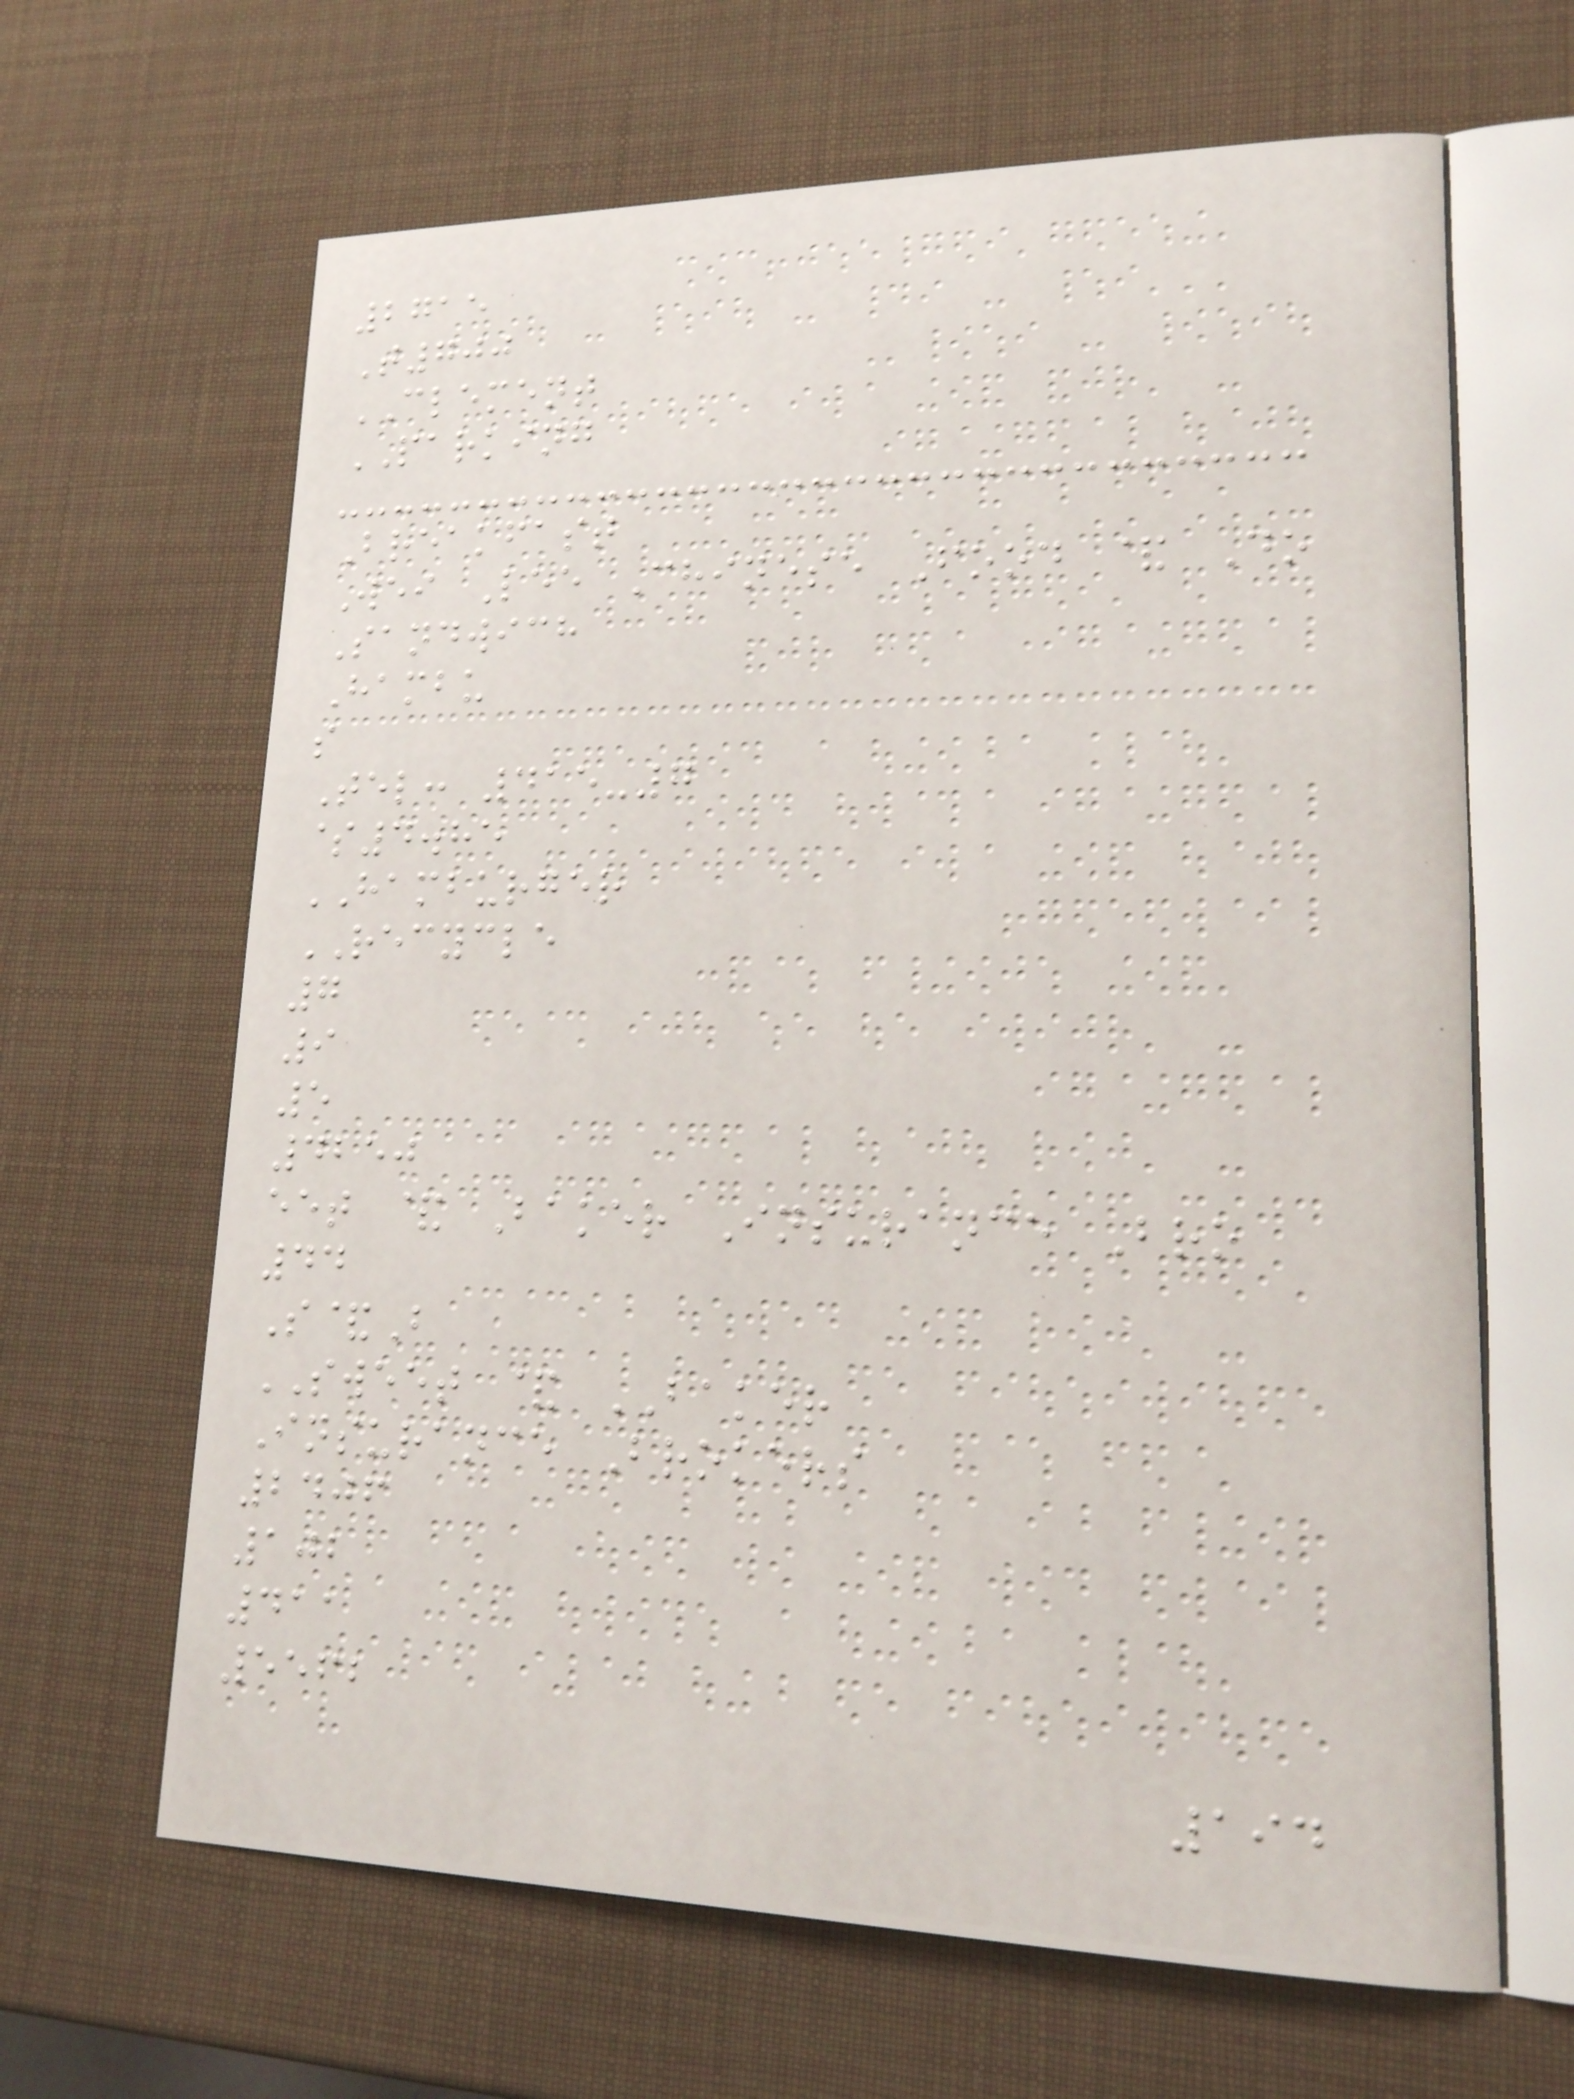2715
T700
CLEMENT
PARKING
Breakfast
Wei Lee Chinese Food & Do
Sandwich
Hambu
s
Tel: 415-7
$4.85
HAMBURGER
RECYCLE
7
9
5
4250
eet & Baker Insurance Bro
44
S&B
SWEET & BAKER
Insurance Brokers
2406
102
411
5562
194
